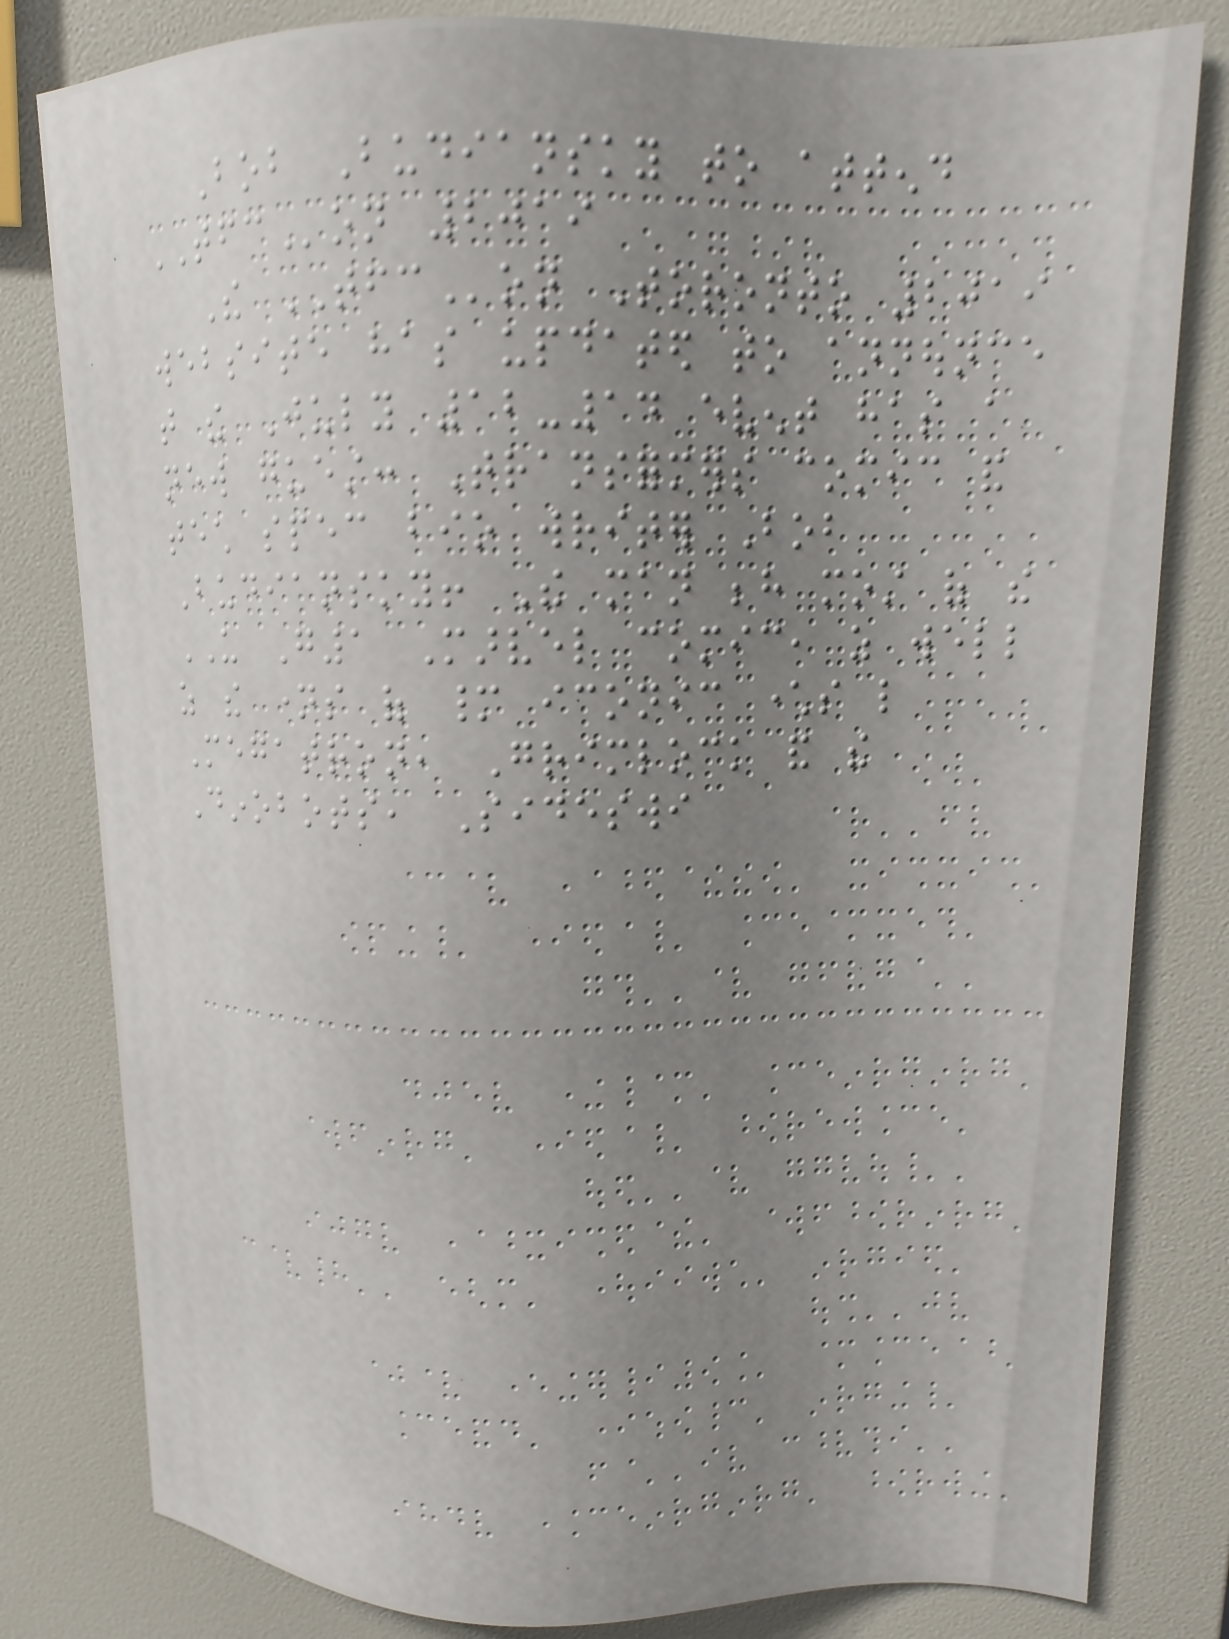Bob Budiansky to attend
TFCon 2019
The TFCon Toronto 2019
website has updated to announce
that the July 12-14 event has a
new guest: Transformers comic and
tech spec bio writer Bob
Budiansky! The man behind most of the
US G1 Marvel comic, as well
as the names of many iconic characters like
Megatron, Grimlock and the
Dinobots, Sideswi
